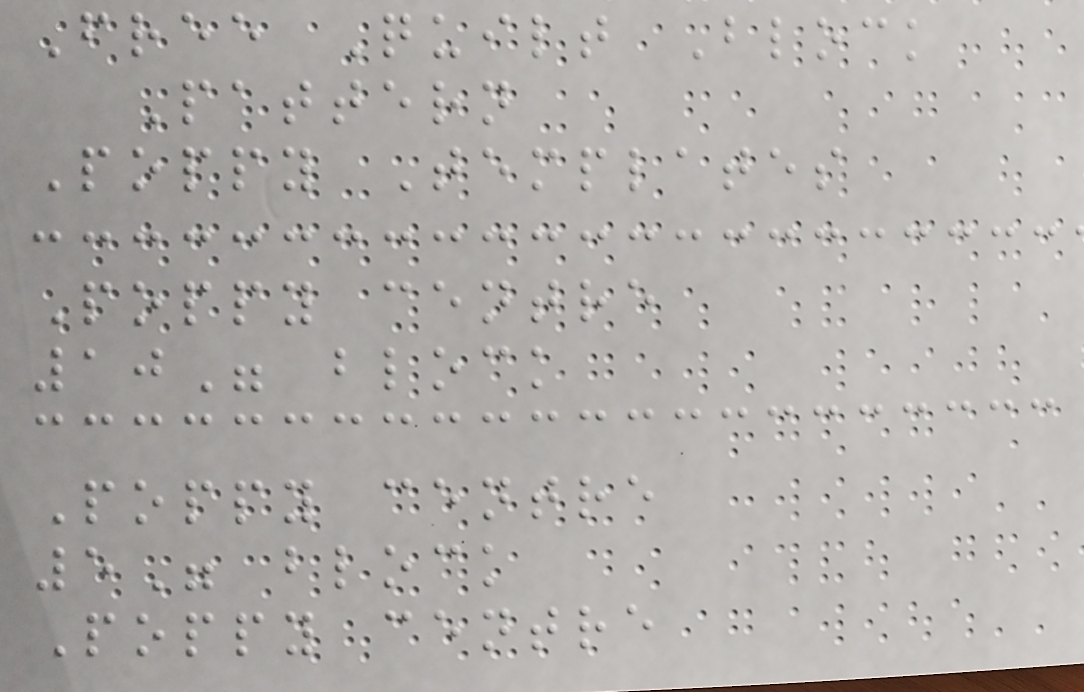Free Quilt Block
Pattern
Poppy Templates
Poppy centre
10" block
Poppy centre
5" block
Poppy centre
